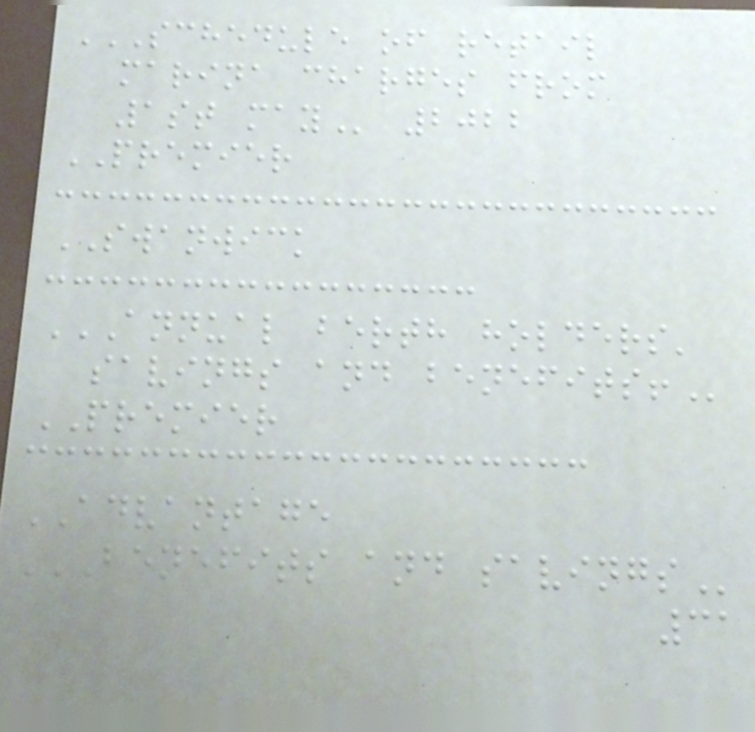SCHEDULE OF RETAIL
MARINA CHARGES FROM
1ST MAY 2022
PREMIER
SWANWICK
ANNUAL BERTH HOLDERS'
SAVINGS AND BENEFITS!
PREMIER
ADVANTAGE
BENEFITS AND SAVINGS
31
